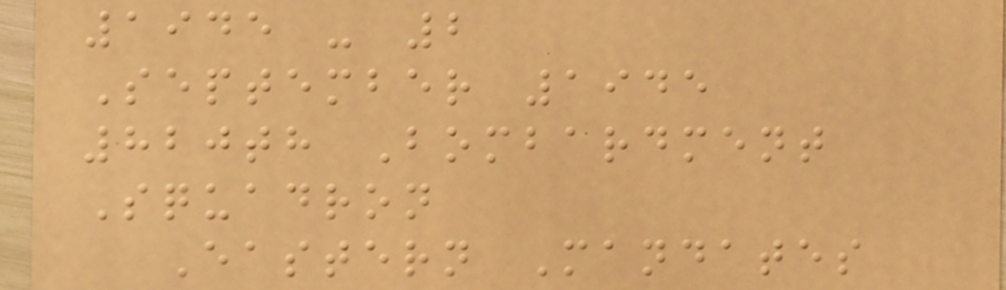1945 - 2
September 1945
820th Bombardment
Squadron
Eastern Mandates
